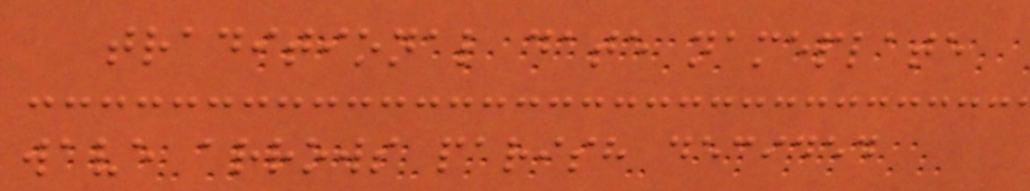traditional date nameplate
wave arrows parish decided
